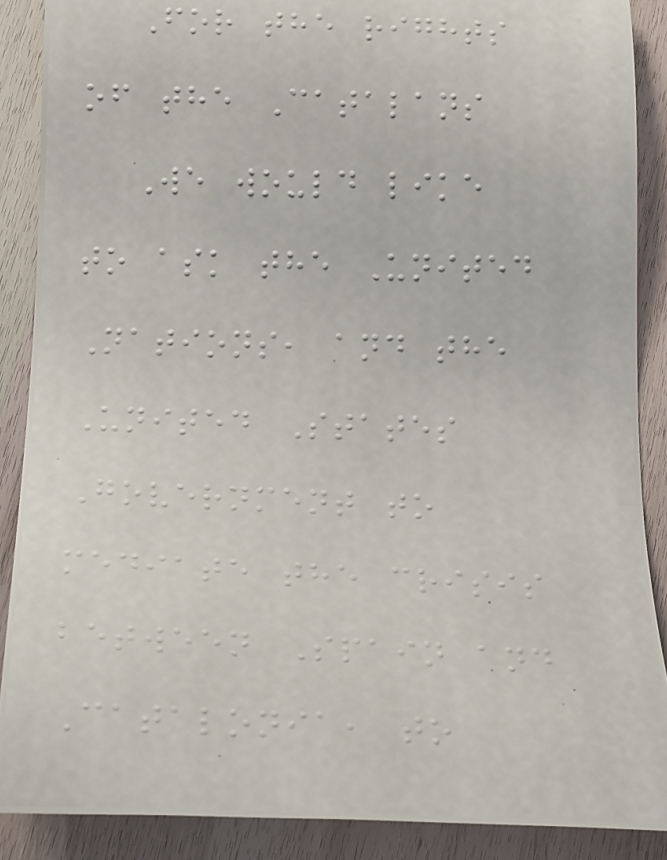For the rights
of the Catalans
We would like
to ask the United
Nations, and the
United States
Government to
mediate the crisis
between Spain and
Catalonia, to
